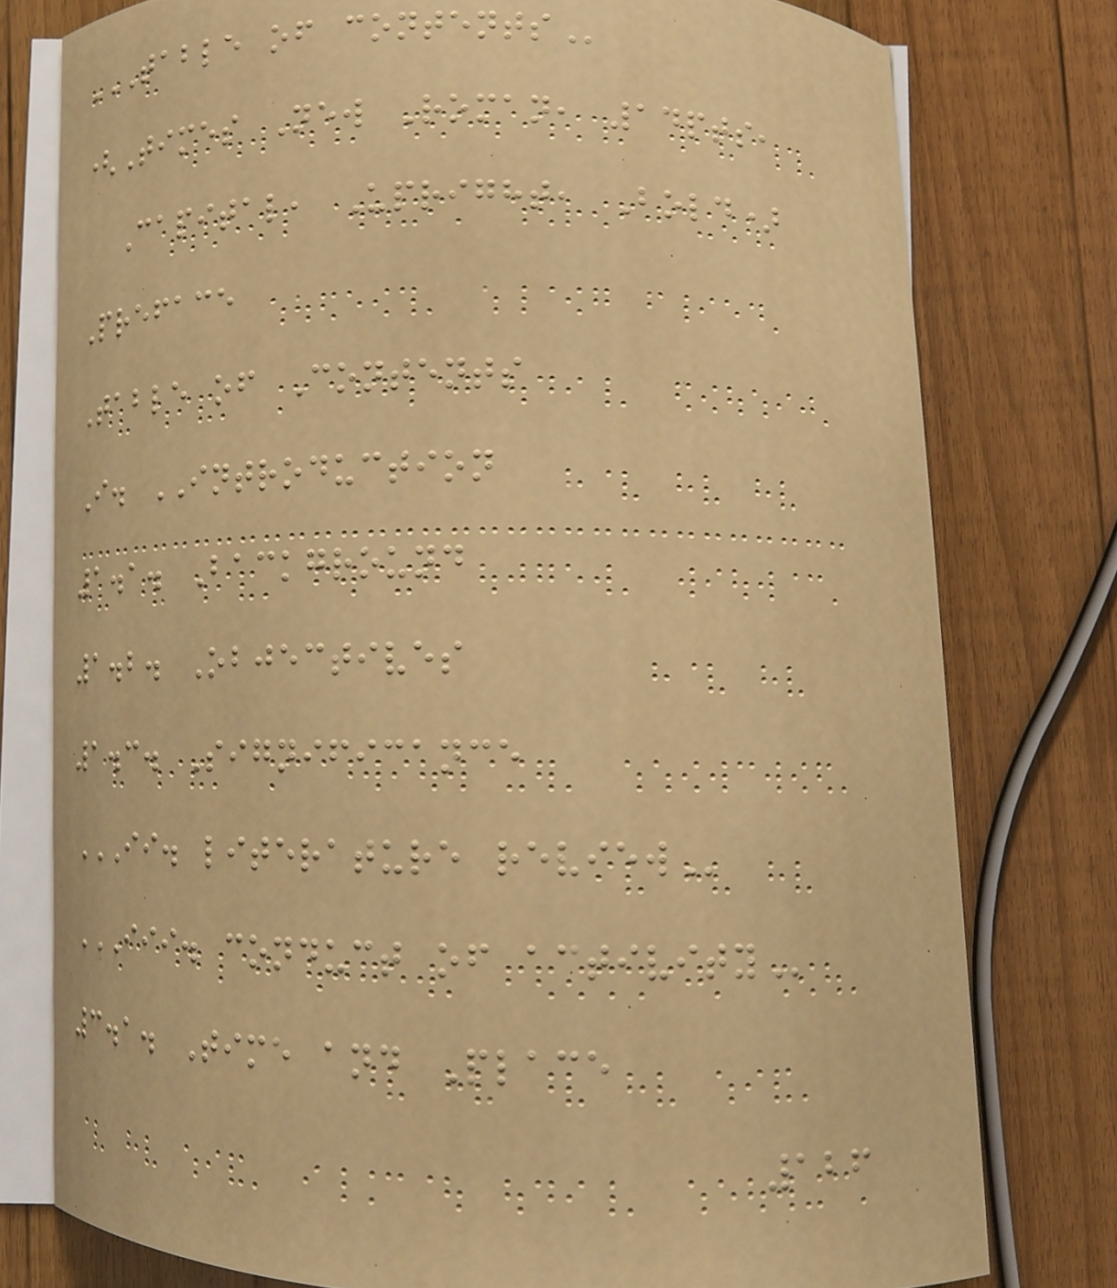TABLE OF CONTENTS
(Times New Roman, 14pts,
Capital, Upright, Bold)
Preface
Table of Contents
I. INTRODUCTION
1.1. Background
1.2. Objectives
1.3. Significance
II. LITERATURE REVIEW
III. CONDUCT OF ACTIVITY
3.1. Time and Place
126
